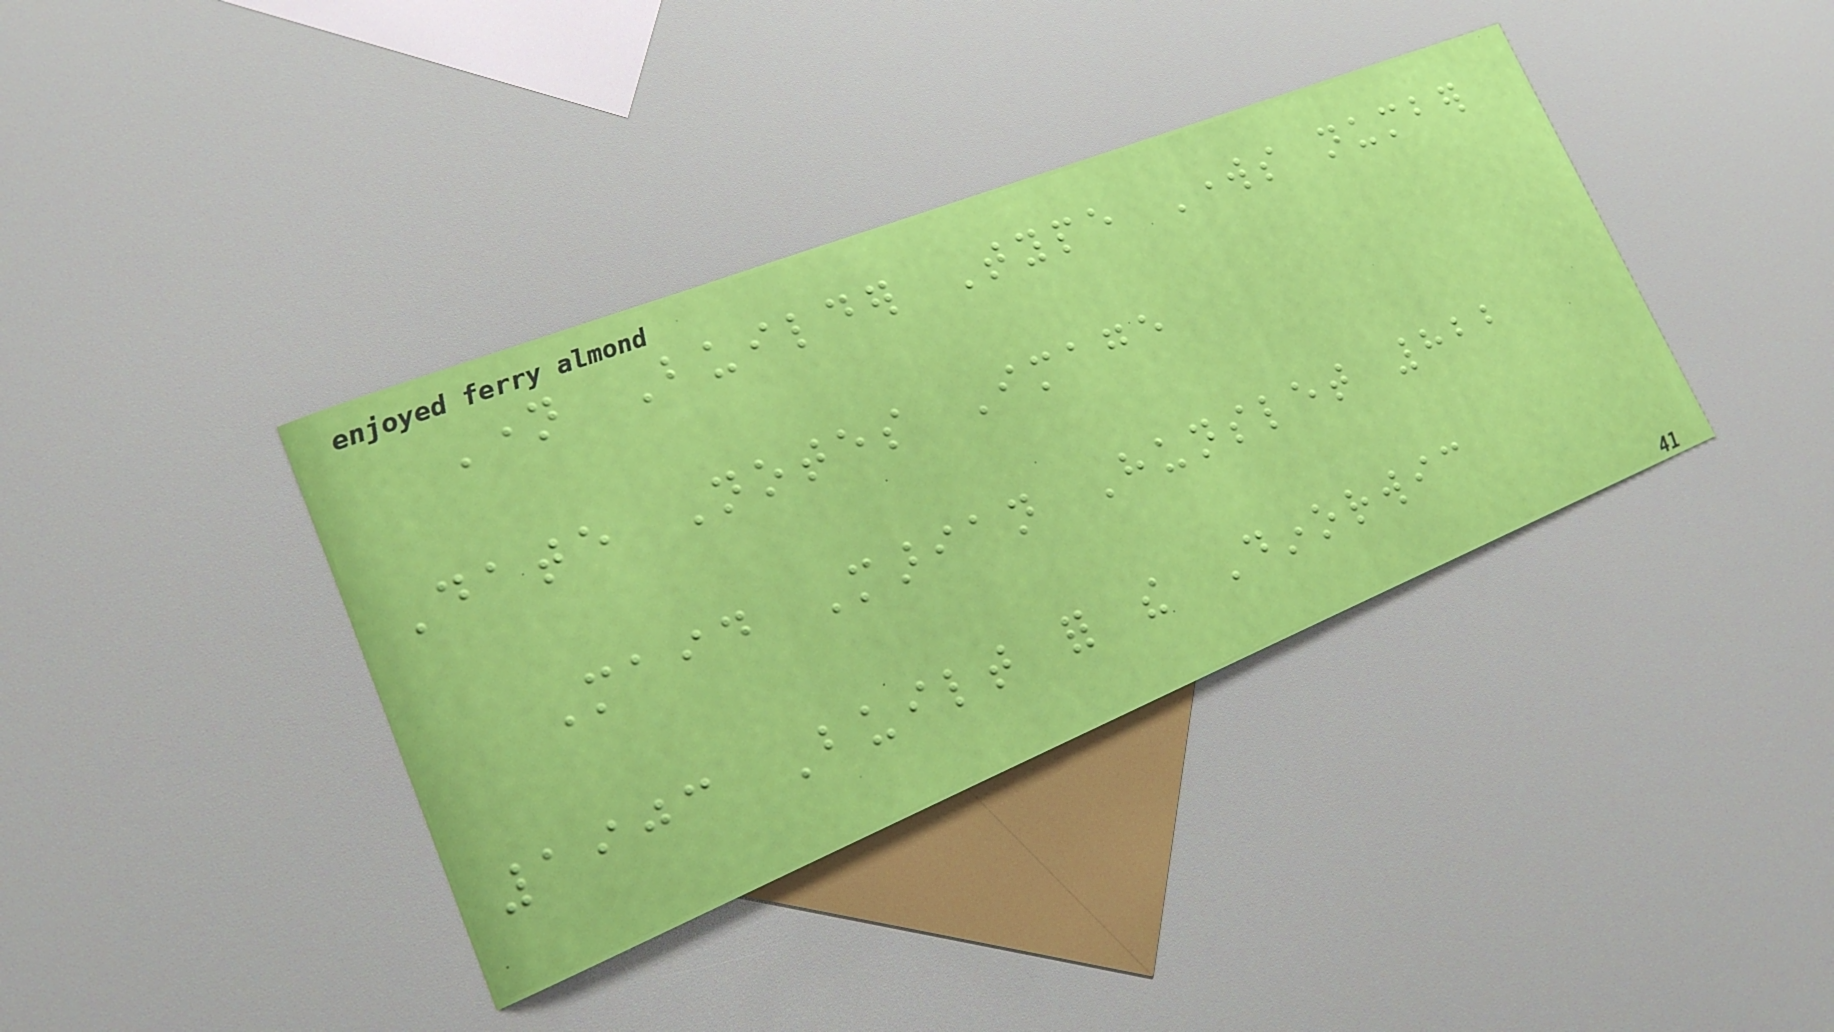Name Builder Type Works number
Date Notes Image
Maid Marian Hunslet 822
1903 Built for the Dinorwic
